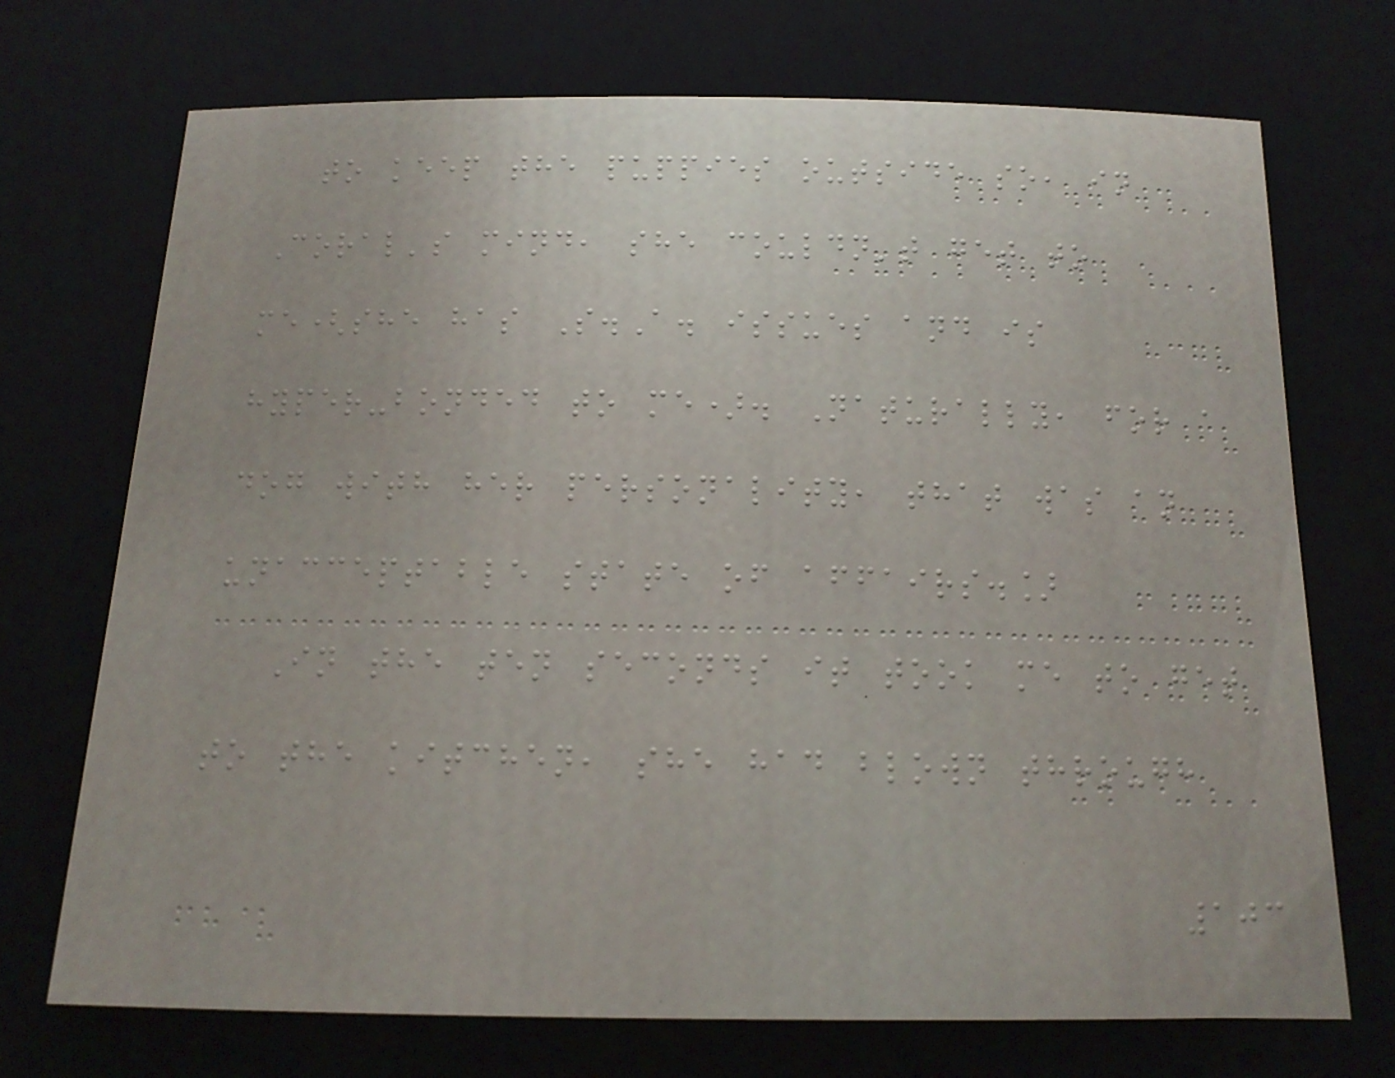to keep the puppies outside so, in
Coral's mind, she couldn't get to
me(she has S.A. issues and is
hyper-bonded to me). Naturally, for a
dog with her personality, that was an
unacceptable state of affairs.]
In the ten seconds it took me to get
to the kitchen, she had blown through
103
